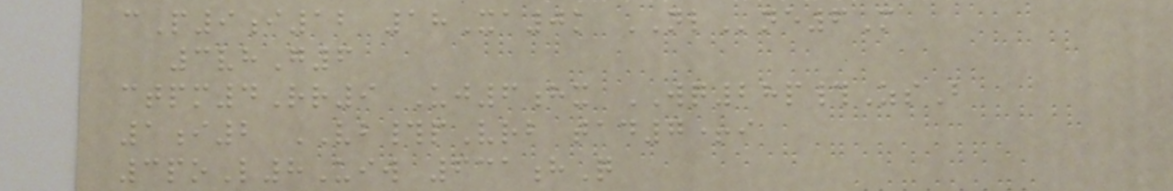cP9i12 18Xa0k NLne6M
3vhG6
ctpm4Rr9 Uj6hx WQ28p#ZsB
1i2 VB#pVrb tad7+i
3poL8Uiw 631hQ
